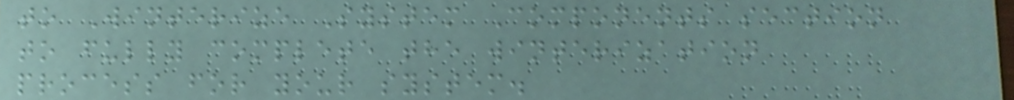to Winterize System Components section
to fully complete the winterization
process for your system.
